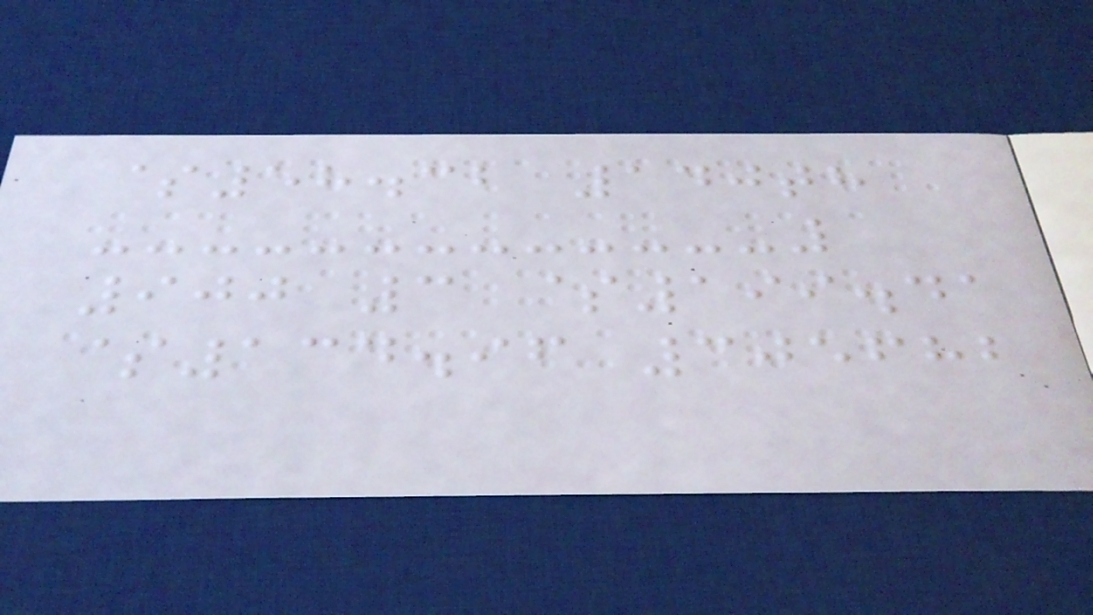$58.32 140th
900 3 $199.41
$134.96 305682
